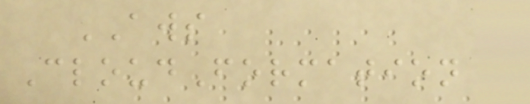AWS
CloudFormation
